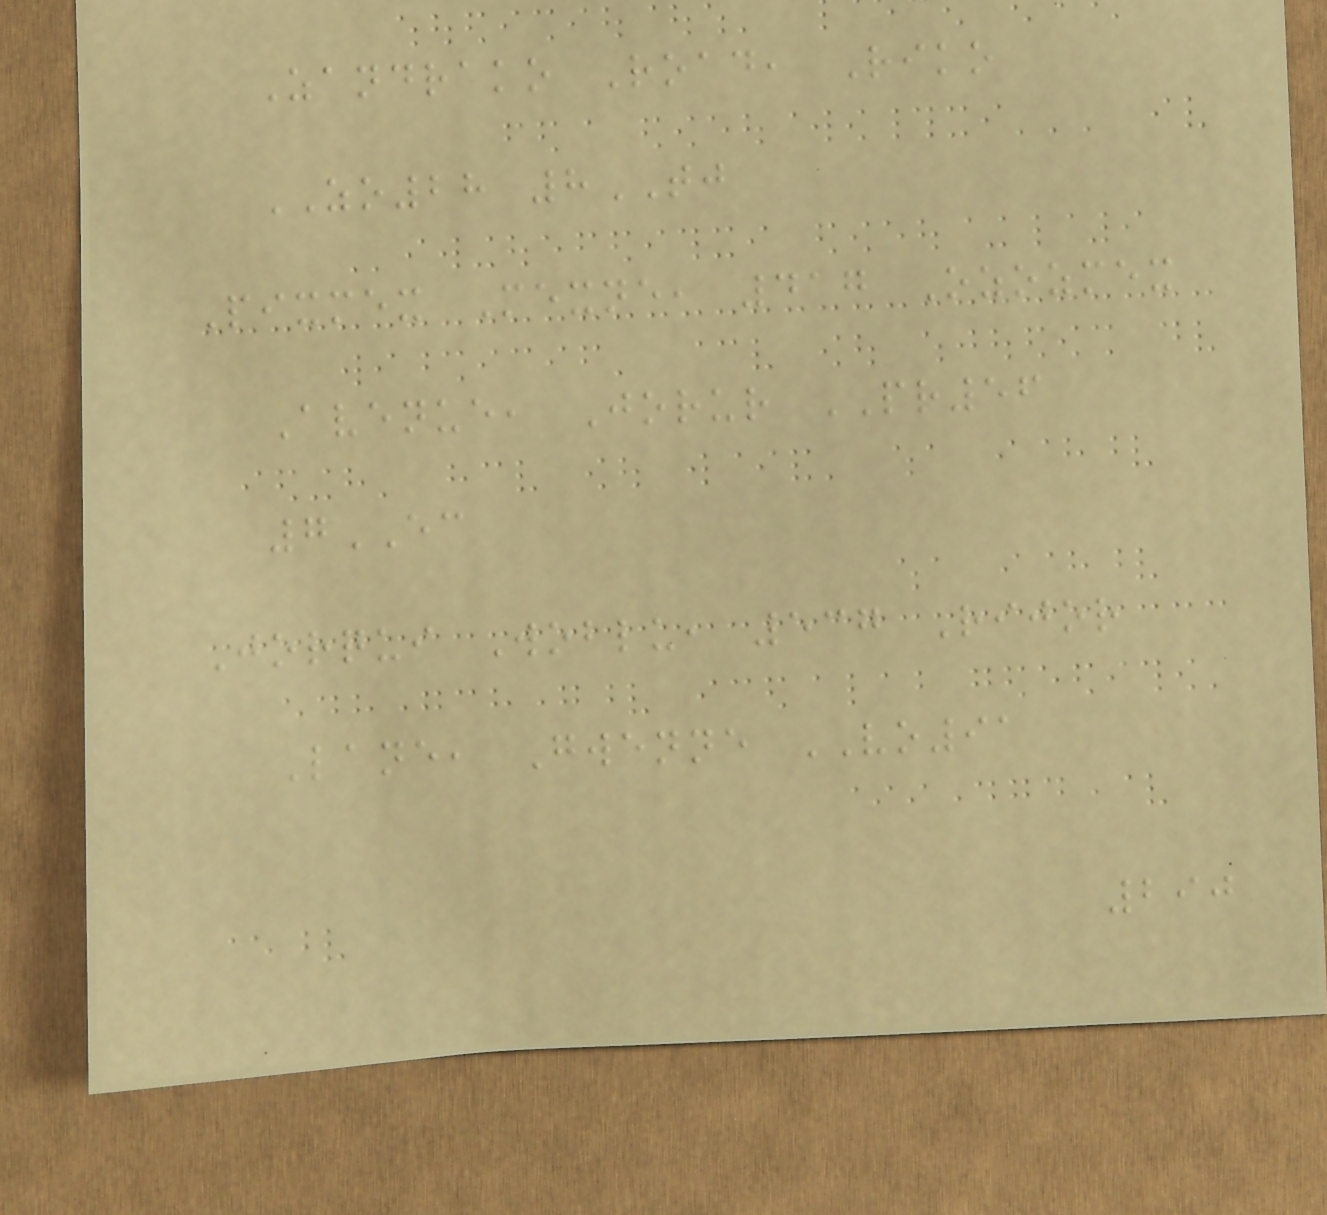Zandrako Road, Riko
ZO28 8TJ
Pixmex Mexne, 417 Ozozmex
Avenue, Jorur PR56
7EC
Jorqui Woblu, 537 Rijor
Lane, Gwenne VO91
290
